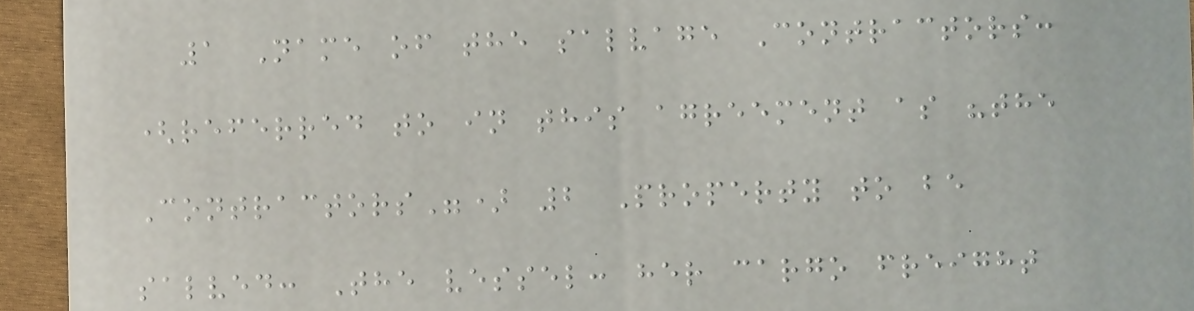1 Name of the salvage Contractors:
(referred to in this agreement as "the
Contractors") 2 Property to be
salved: The vessel: her cargo freight
